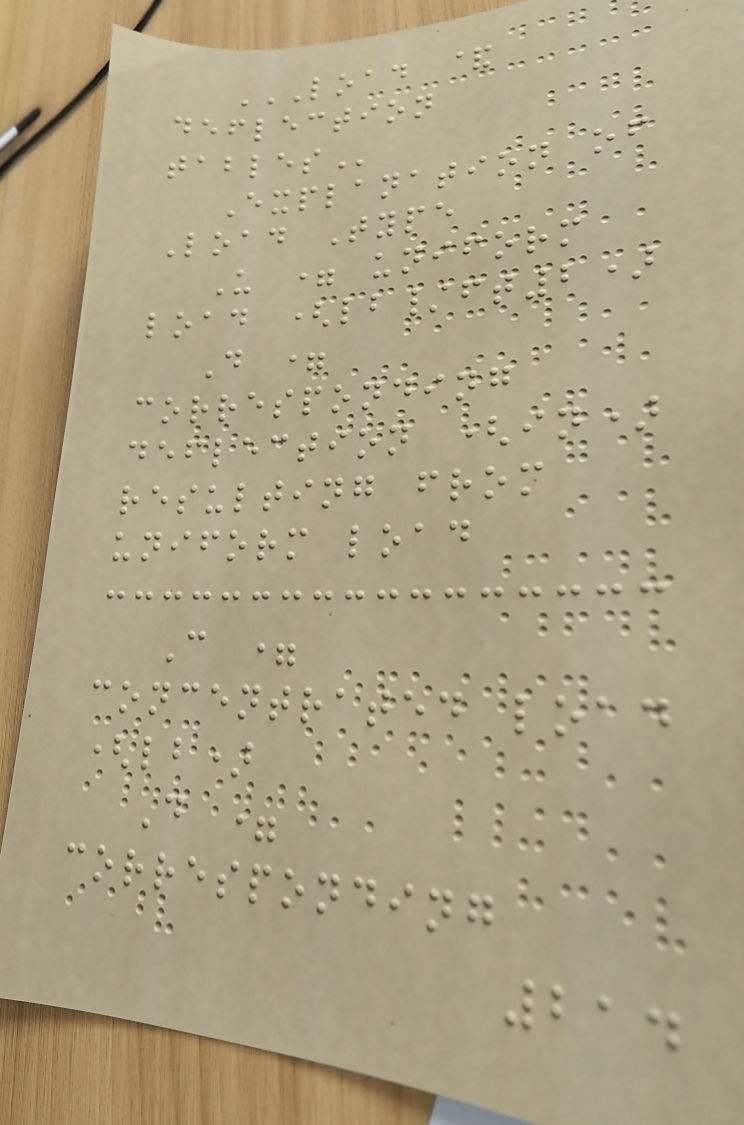LOAD &
DEFLECTION
TABLES
Explanation of
Load Type
U = uniform
load (lb/ft2)
D =
corresponding
deflection (in)
resulting from
uniform load
C =
concentrated load
(lb)
D =
corresponding
214
